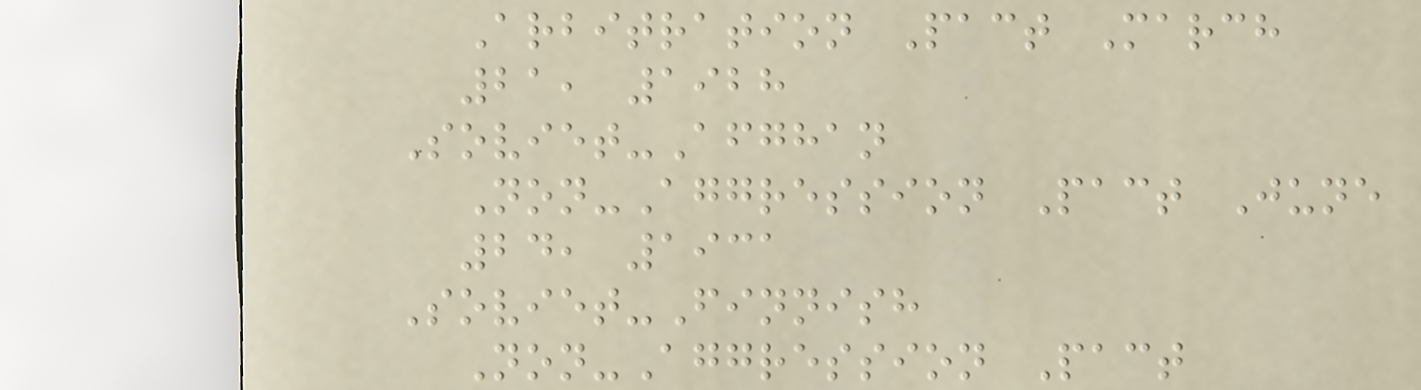Arbitration Pact March
21, 1928
Soviet-Afghan
Non-Aggression Pact June
24, 1931
Soviet-Finnish
Non-Aggression Pact
